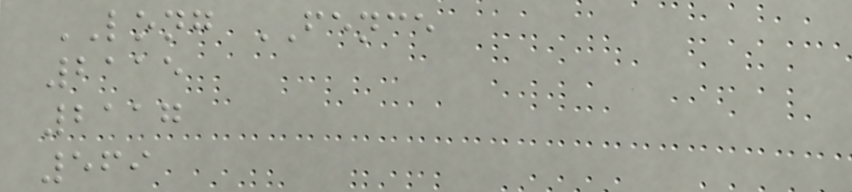LONG FENCE
2115
2117
569
